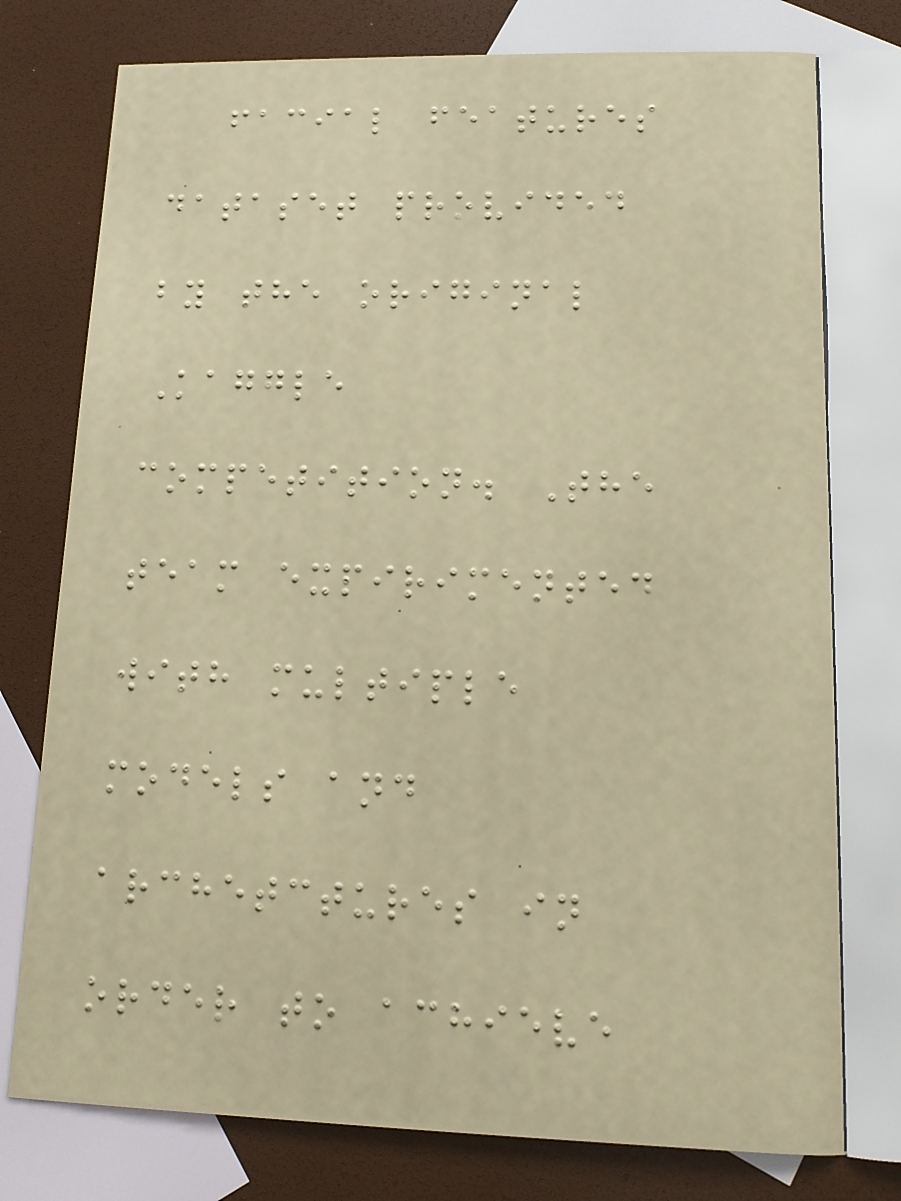facial features
dataset provided
by the original
Kaggle
competition. The
team expirimented
with multiple
models and
archetctures in
order to achieve
